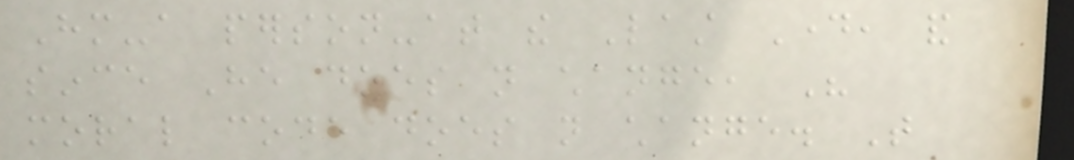Him-a person-at the Last Day, and
since He does not change, His
moral code does not change. That
